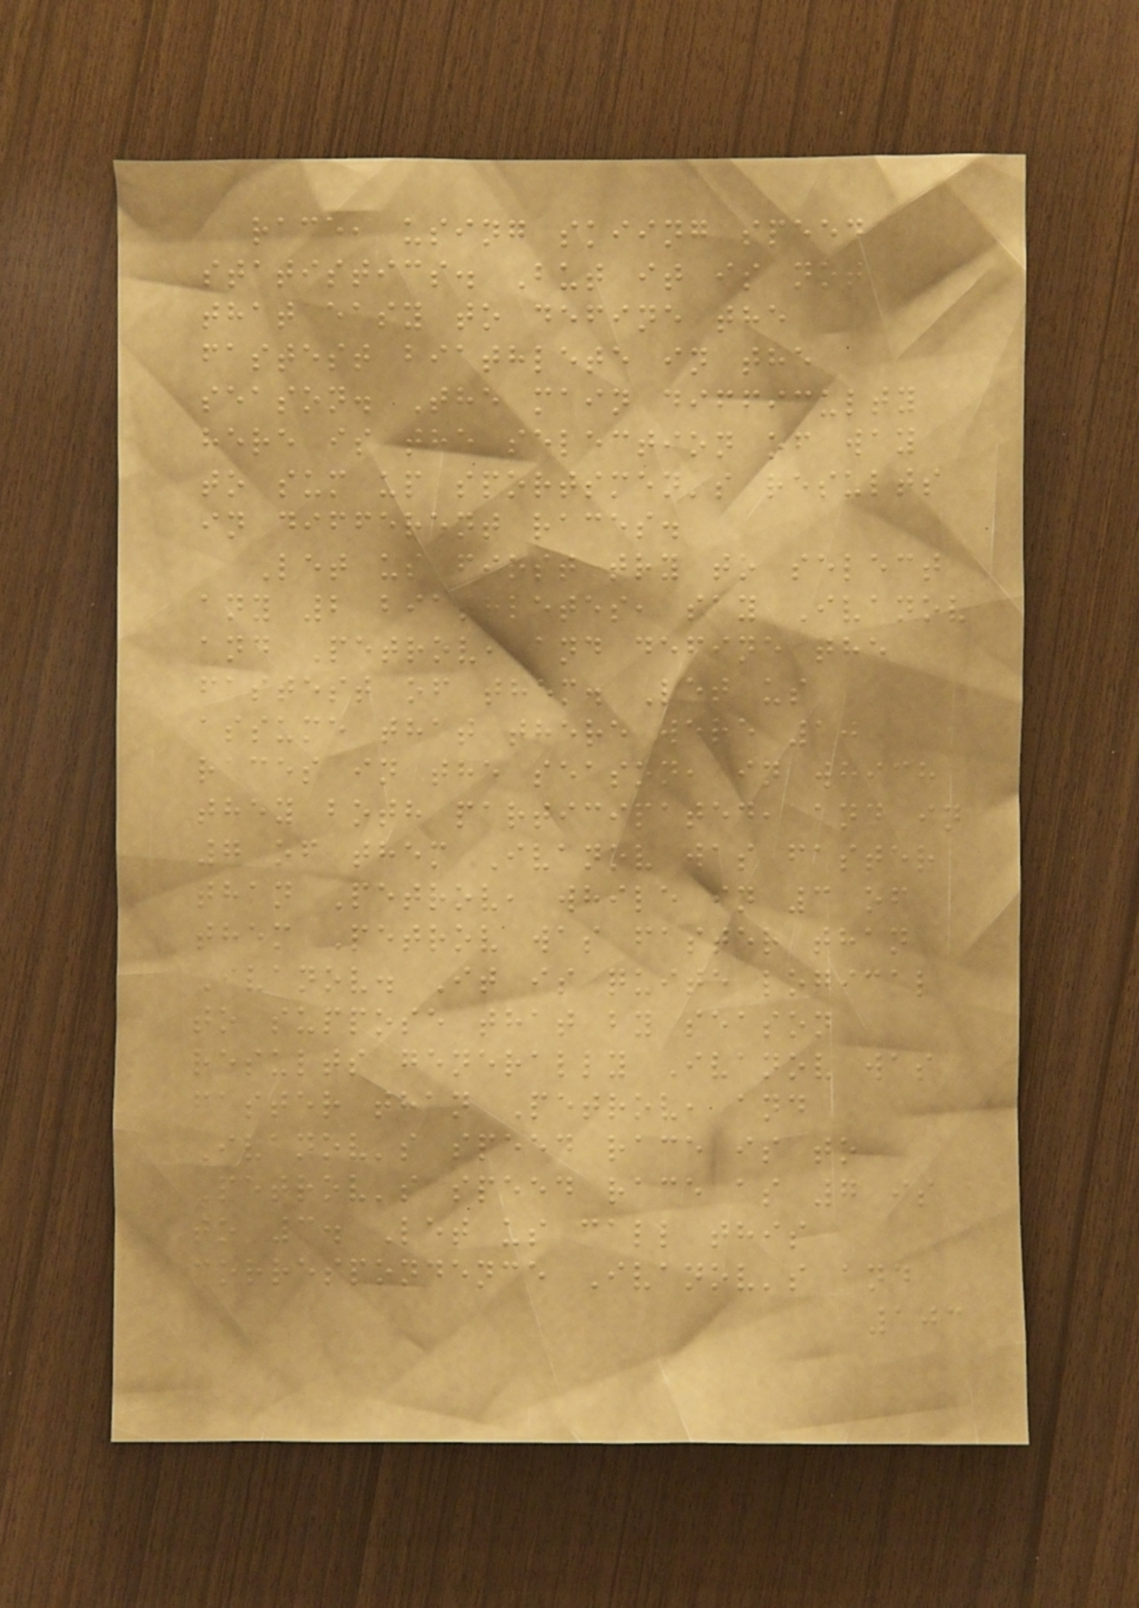race, using skiing speed
statistics. But it is not
that easy to define the
fastest biathlete in the
season. The main difficulty
here is the selection of way
to sum up sportsmen's results
in different races.
Let us first try to select
any 2 biathletes, say Ivanov
and Petrov, and define the
fastest of them. Let us
assume that there were 10
races in the season, in which
they both participated, and in
7 of them Ivanov was faster
than Petrov, while in 3 of
them Petrov was faster than
Ivanov. It is quite logical
to suppose that by season
results generally Ivanov was
faster than Petrov, and
Ivanov's speed race is to
Petrov's speed race as 7 is
to 3. Let us call this
correspondence Ivanov's and
103
